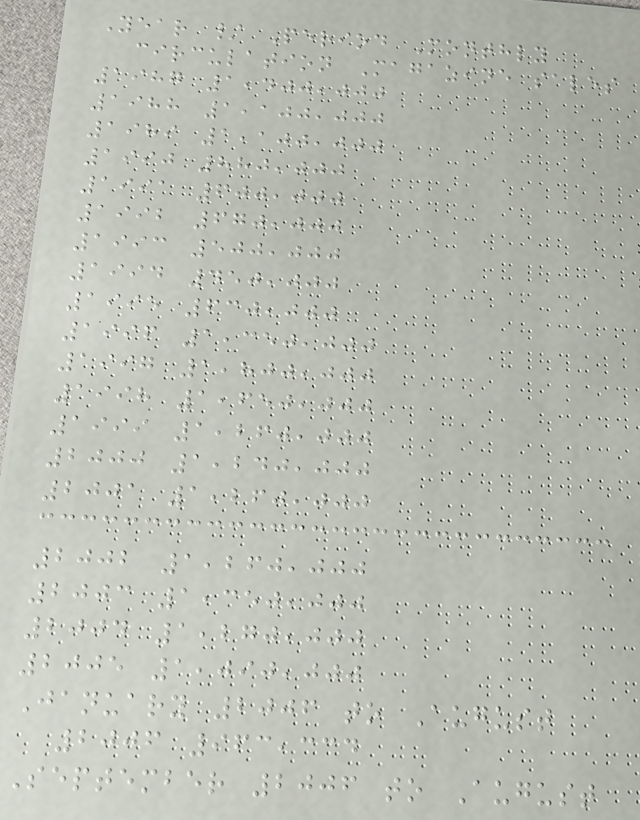Year / Period Monthly
circulation Magazine sales
1987 1,400,000
1988 1,100,000
1989 1,100,000
1990 880,000
1991 600,000
1992 670,000
1993 500,000
1994 450,000
1995 630,000
1996 1,350,000
1997 1,800,000
1998 1,650,000
1999 1,260,000
2000 1,240,000
2001 1,260,000
2002 1,260,000
2003 1,350,000
2004 1,270,000
2005 1,090,000
January 2006 to August
2006 963,334
September 2006 to August
